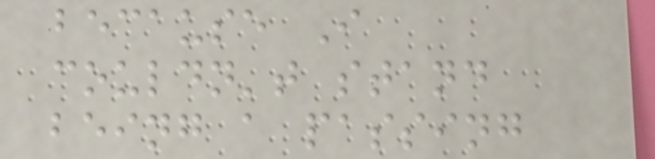because I
couldn't stand
being a passing
